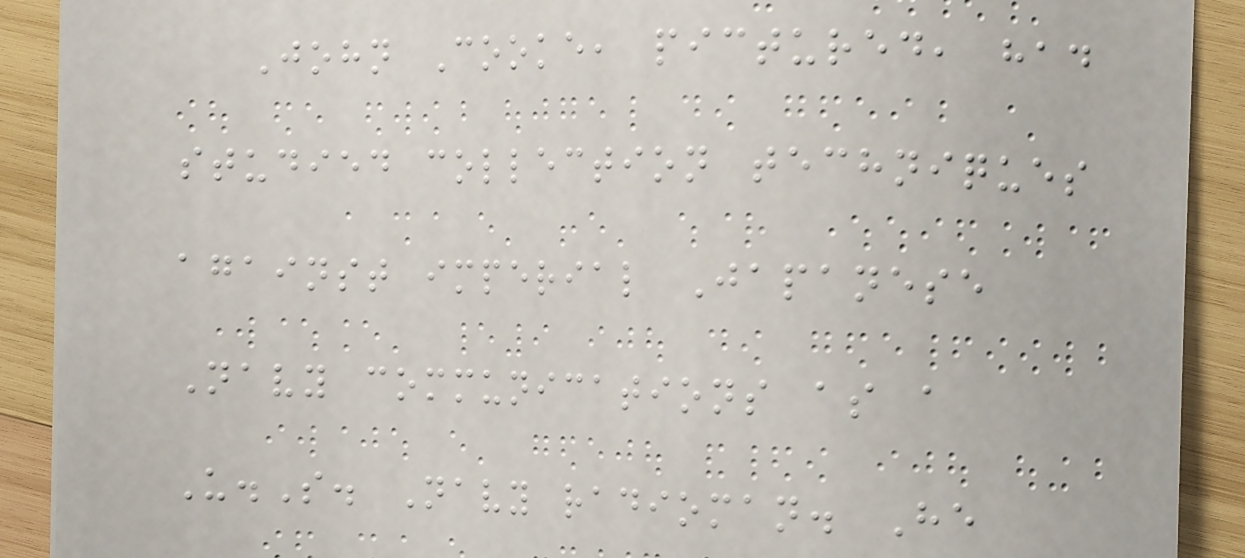John Cooke, pictured, had
studied collection techniques
against imperial Japanese
Navy communications as a
U.S. Navy radioman. He
